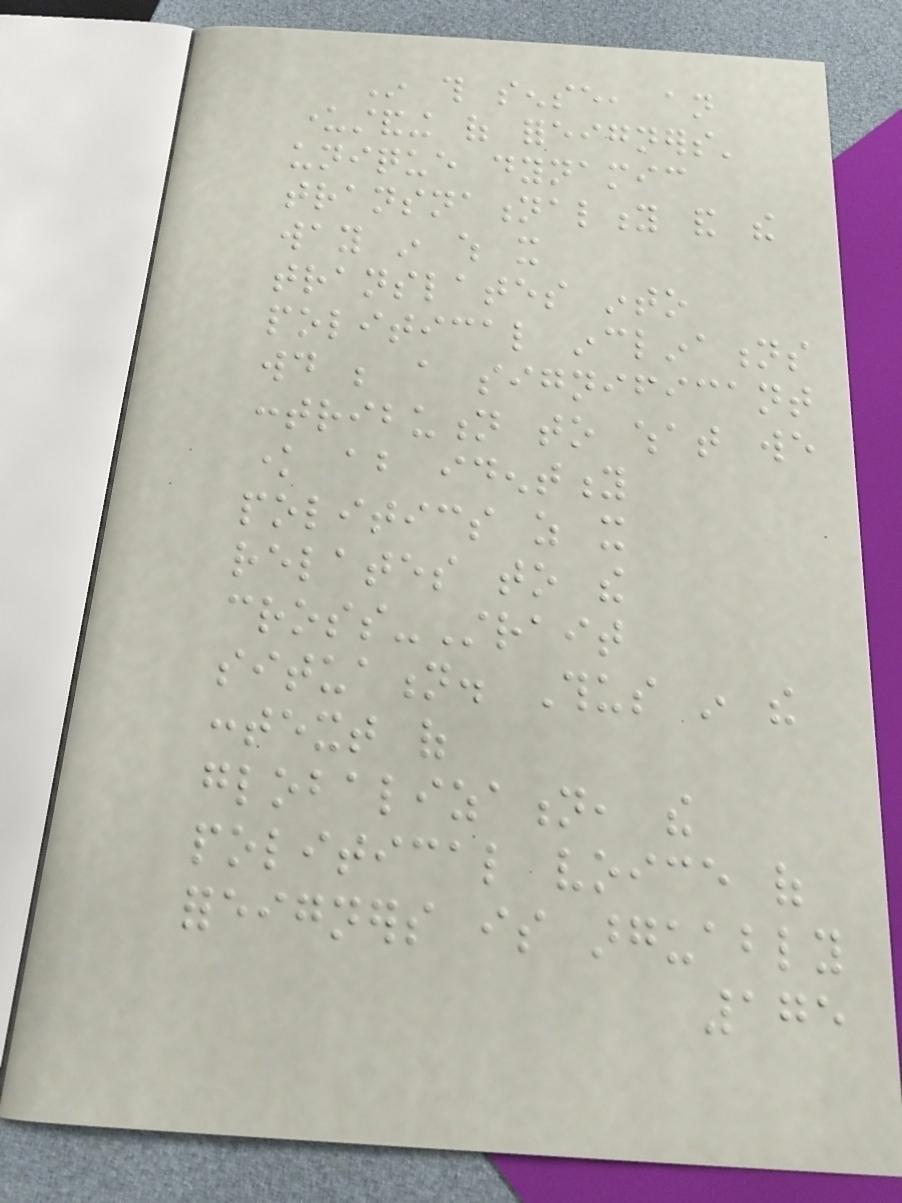In this sense, an
understanding of foreigners'
unique dynamic
transnationality and the
way in which it
translates into
political inclinations
would be a significant
contribution to what we
know about identity
politics as it
relates to the
cross-Strait
situation. Thus in the
context of
globalization, the
political voice of
foreigners is arguably
175
